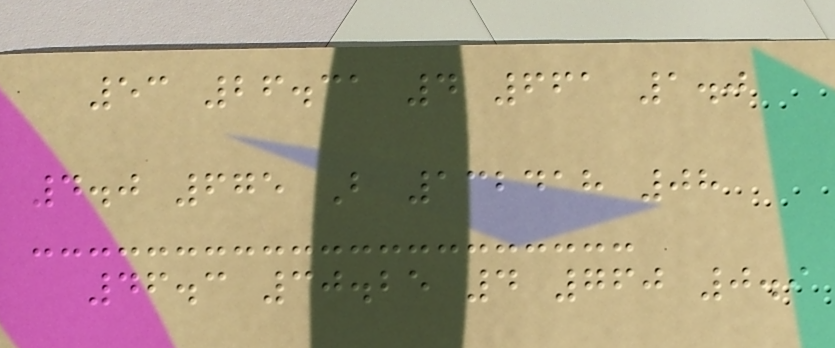53 26.31 4 661 1.0
4.0 675 B 132418 08
46.3 30.25 4 760 0.9
